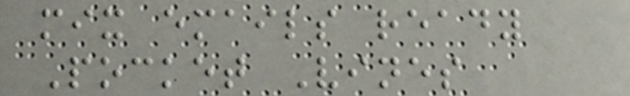mix emails ready
Pocket Vines
